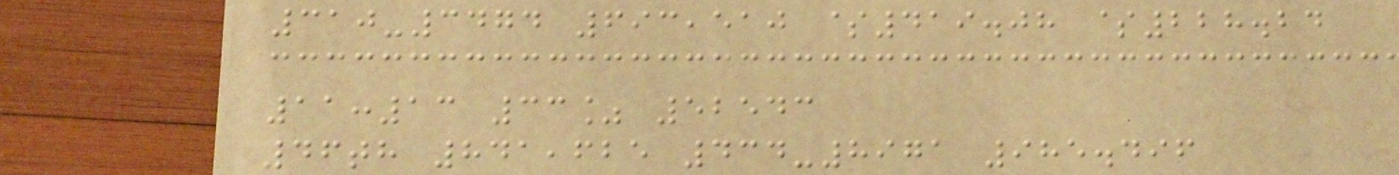310-3474 693,510 $419.08 $228.24
11:13 33% 52543
46th 841,625 434-8971 985.496
